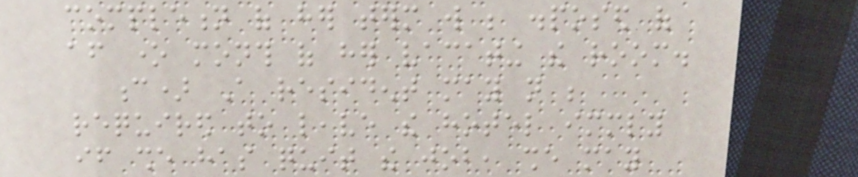completion of her term will be disposed of
after one month of her vacating the room.
c) A resident may not be
required to leave the hotel immediately
if she has quit the job, she may
